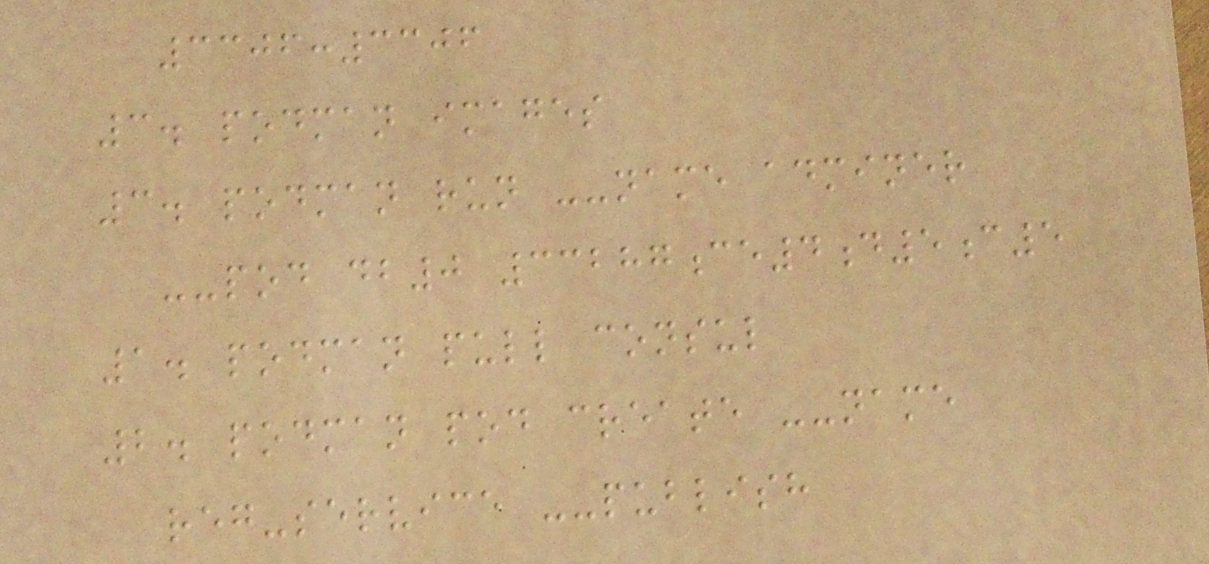3306:3306
3. podman images
3. podman run --name adminer
--pod db0 33287ce4d5c5
1. podman pull consul
2. podman pod create --name
reg-service --publish
